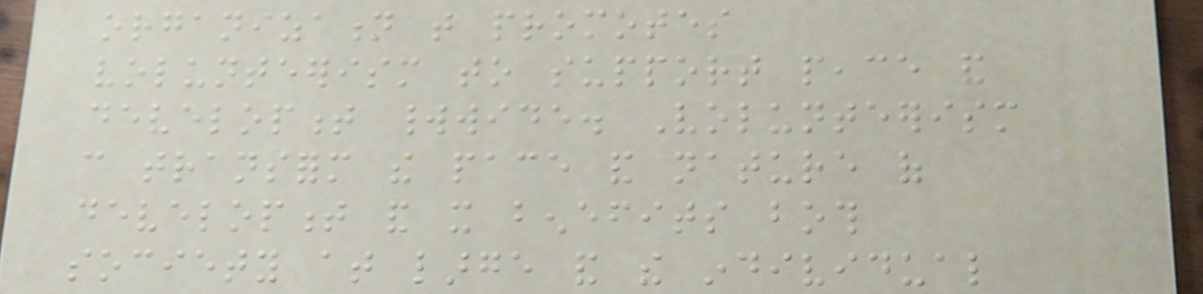organization that promotes
volunteerism to support peace and
development worldwide. Volunteerism
can transform the pace and nature of
development and it benefits both
society at large and the individual
